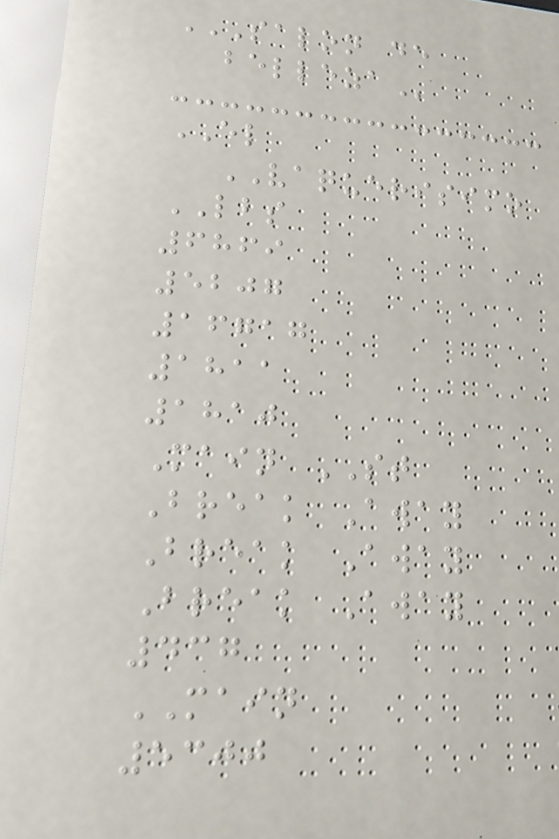SALON DE
BELLEZA
EL
VAQUERISIMO
LBS
6869
5207
16717
1811
1810
Main ST
Break Away
Break Away
Break Away
437
MAIN
5300
